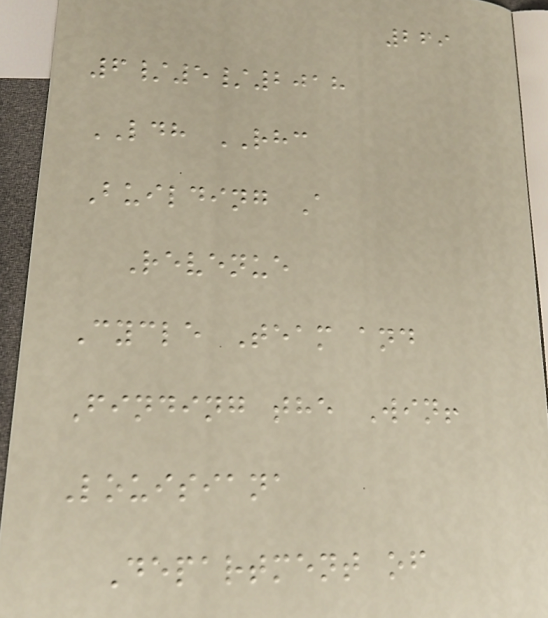269
6/5/2018
LDH RHC
Building A
Revenue
Cycle Team and
Finding the Win!
Louisiana
Department of
